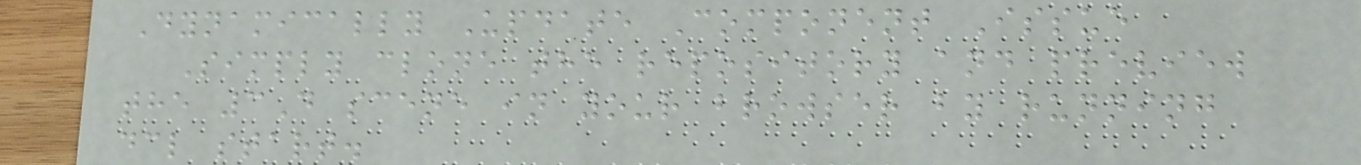Dynamically Update Component Issue
Simply clone the repository and preview
the 3D scene in your browser by running
dcl start.
